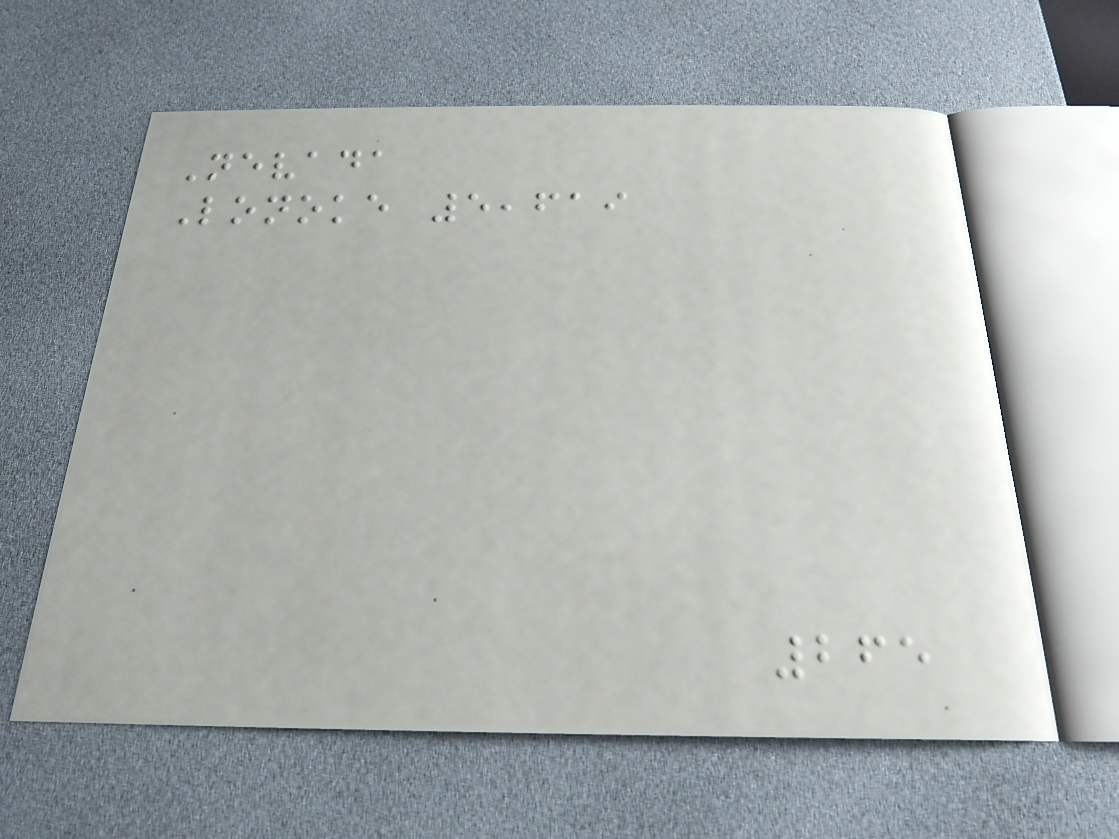Nevada
Lonoke 5,619
265
